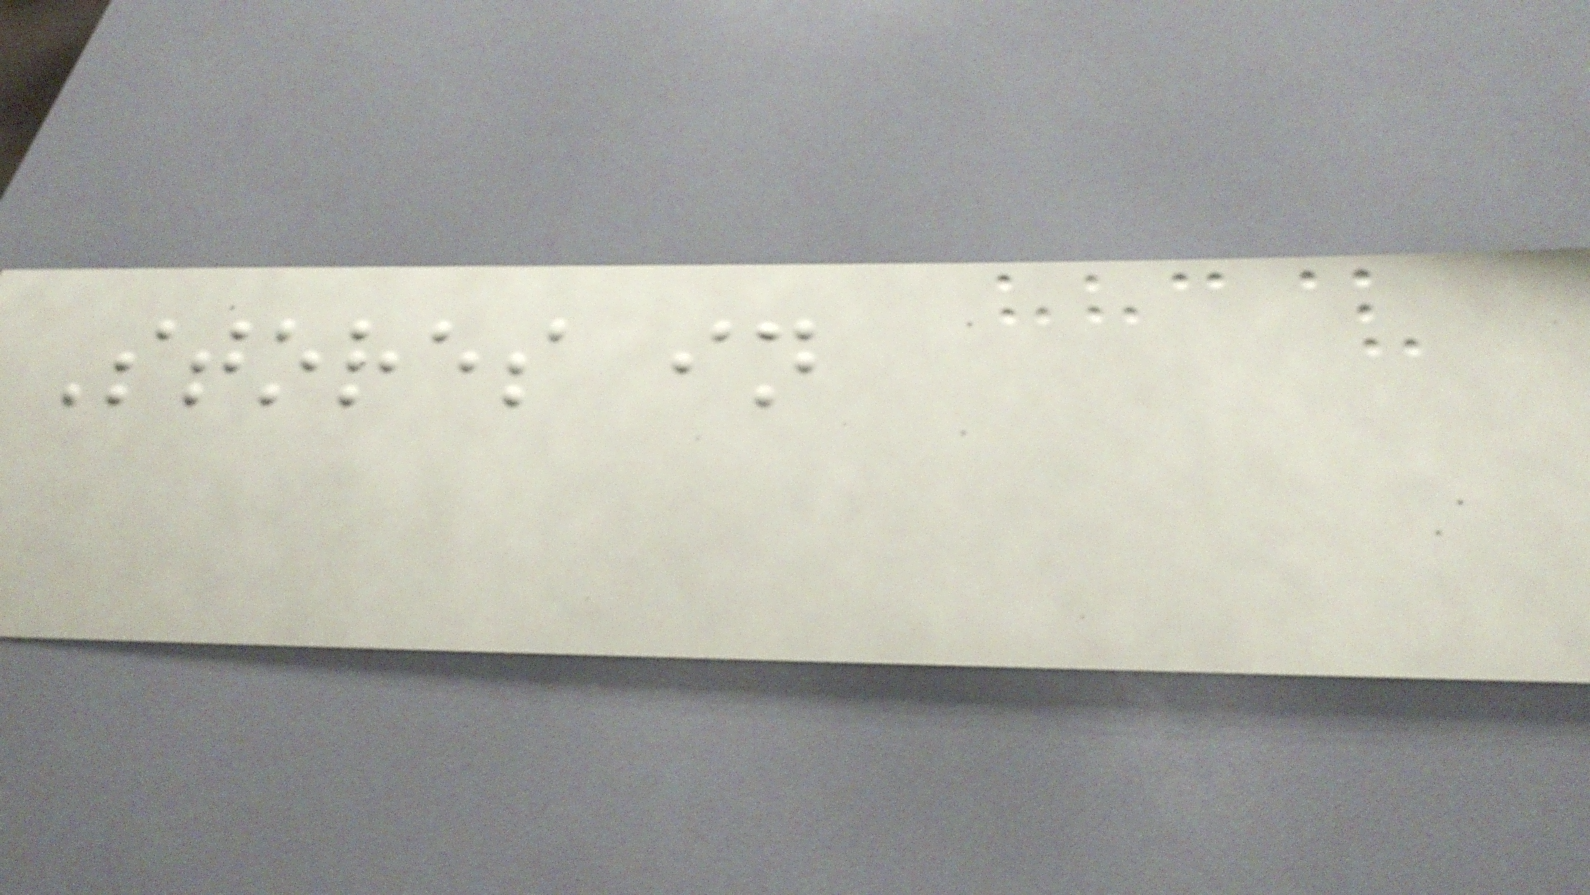Stores in
